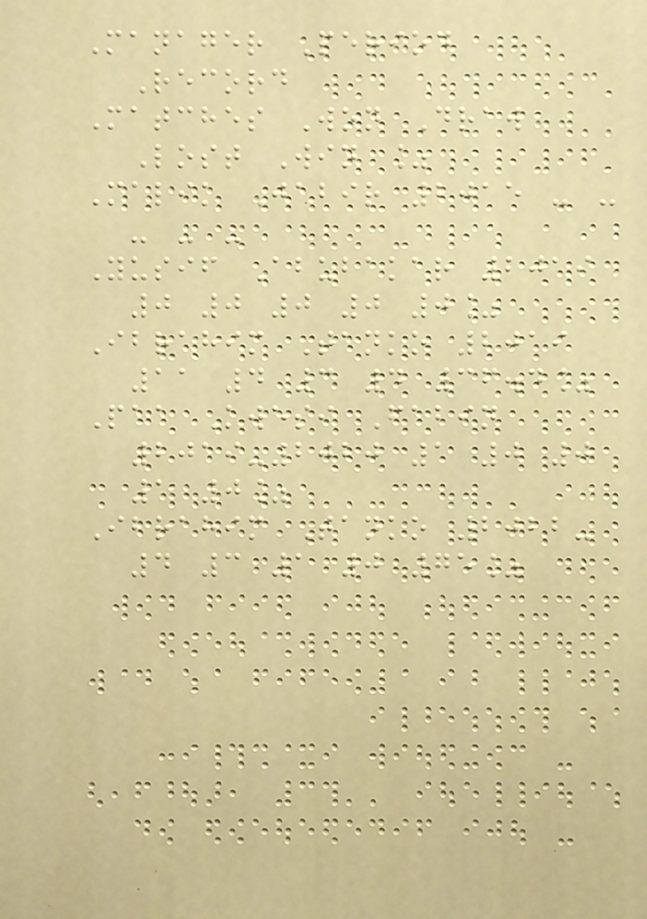Manager Period
Record
Matches Won Draw
Lost Win %
Malik Jabir 2015 - -
- - -
Yusif Abubakar 2019
0 0 0 0 0%
Ibrahim Tanko 2019
11 4 3 4 36.4%
Paa Kwesi Fabin
2019-2020 1 0 0
1 0%
Ibrahim Tanko 2022-
4 3 1 0 75%
